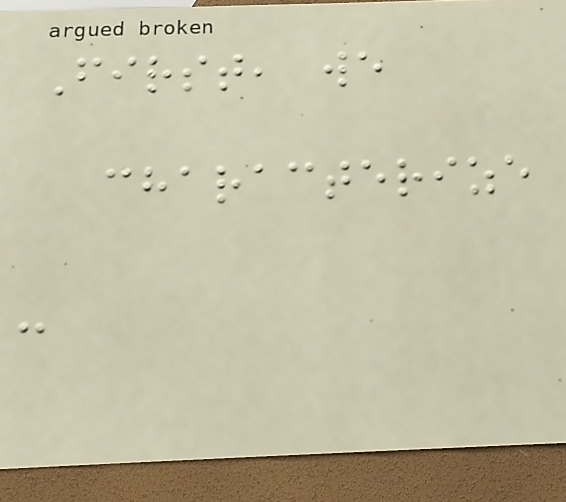First, we
characterize
-
